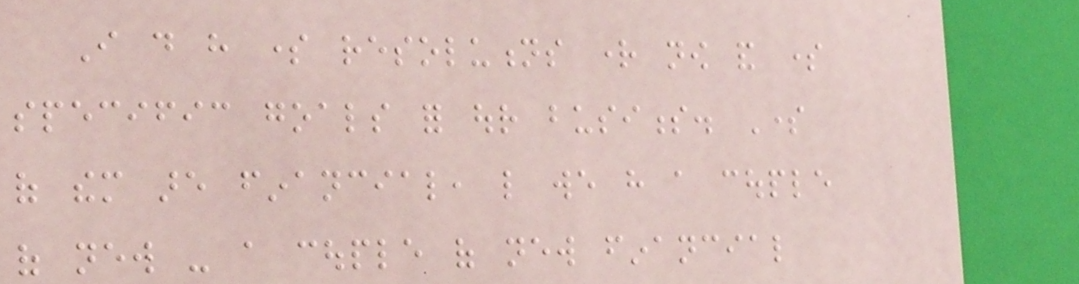I do have some resolutions right now and some
specific goals for our business. Some
of them are financial, like we have a couple
of new - a couple of new financial
